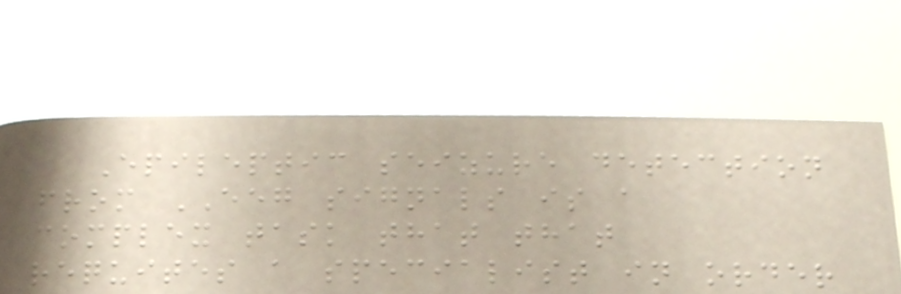Epileptic seizure detection
from EEG signals is a
complex task that that
requites a specialist in order
